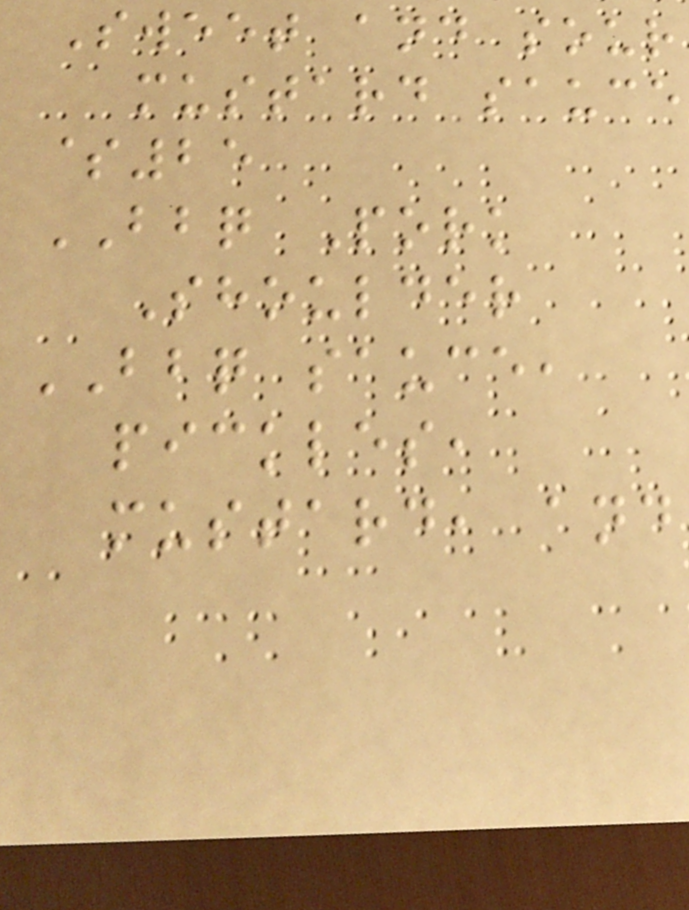Sweet and sour
mustard sauce
$25
BBQ Pork
Shoulder
BBQ sauce,
pickles,
mustard, and
